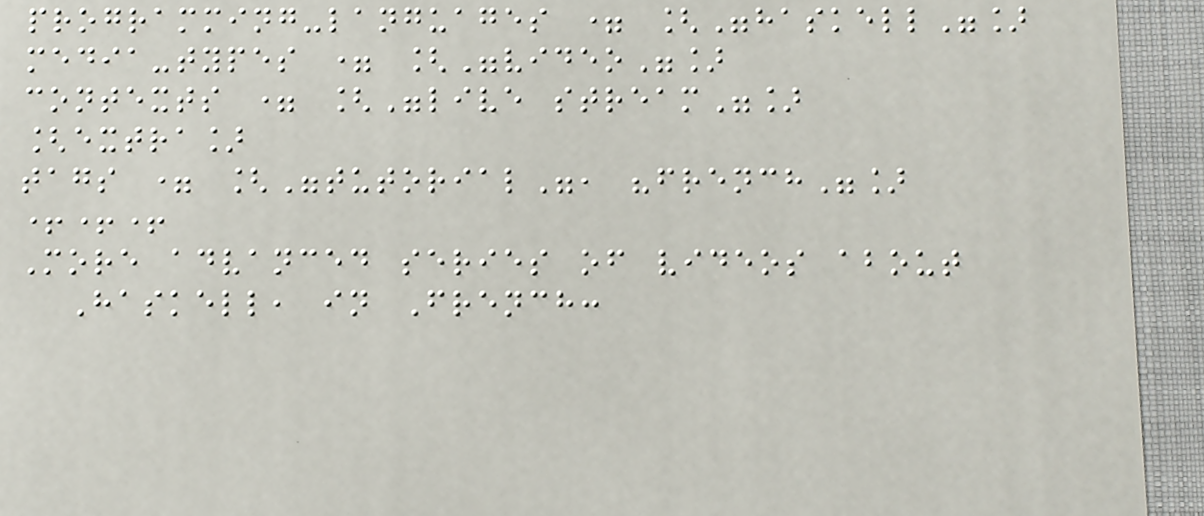programming-languages = ["haskell"]
media-types = ["video"]
contexts = ["live stream"]
[extra]
tags = ["tutorial", "french"]
+++
More advanced series of videos about
Haskell, in French:
